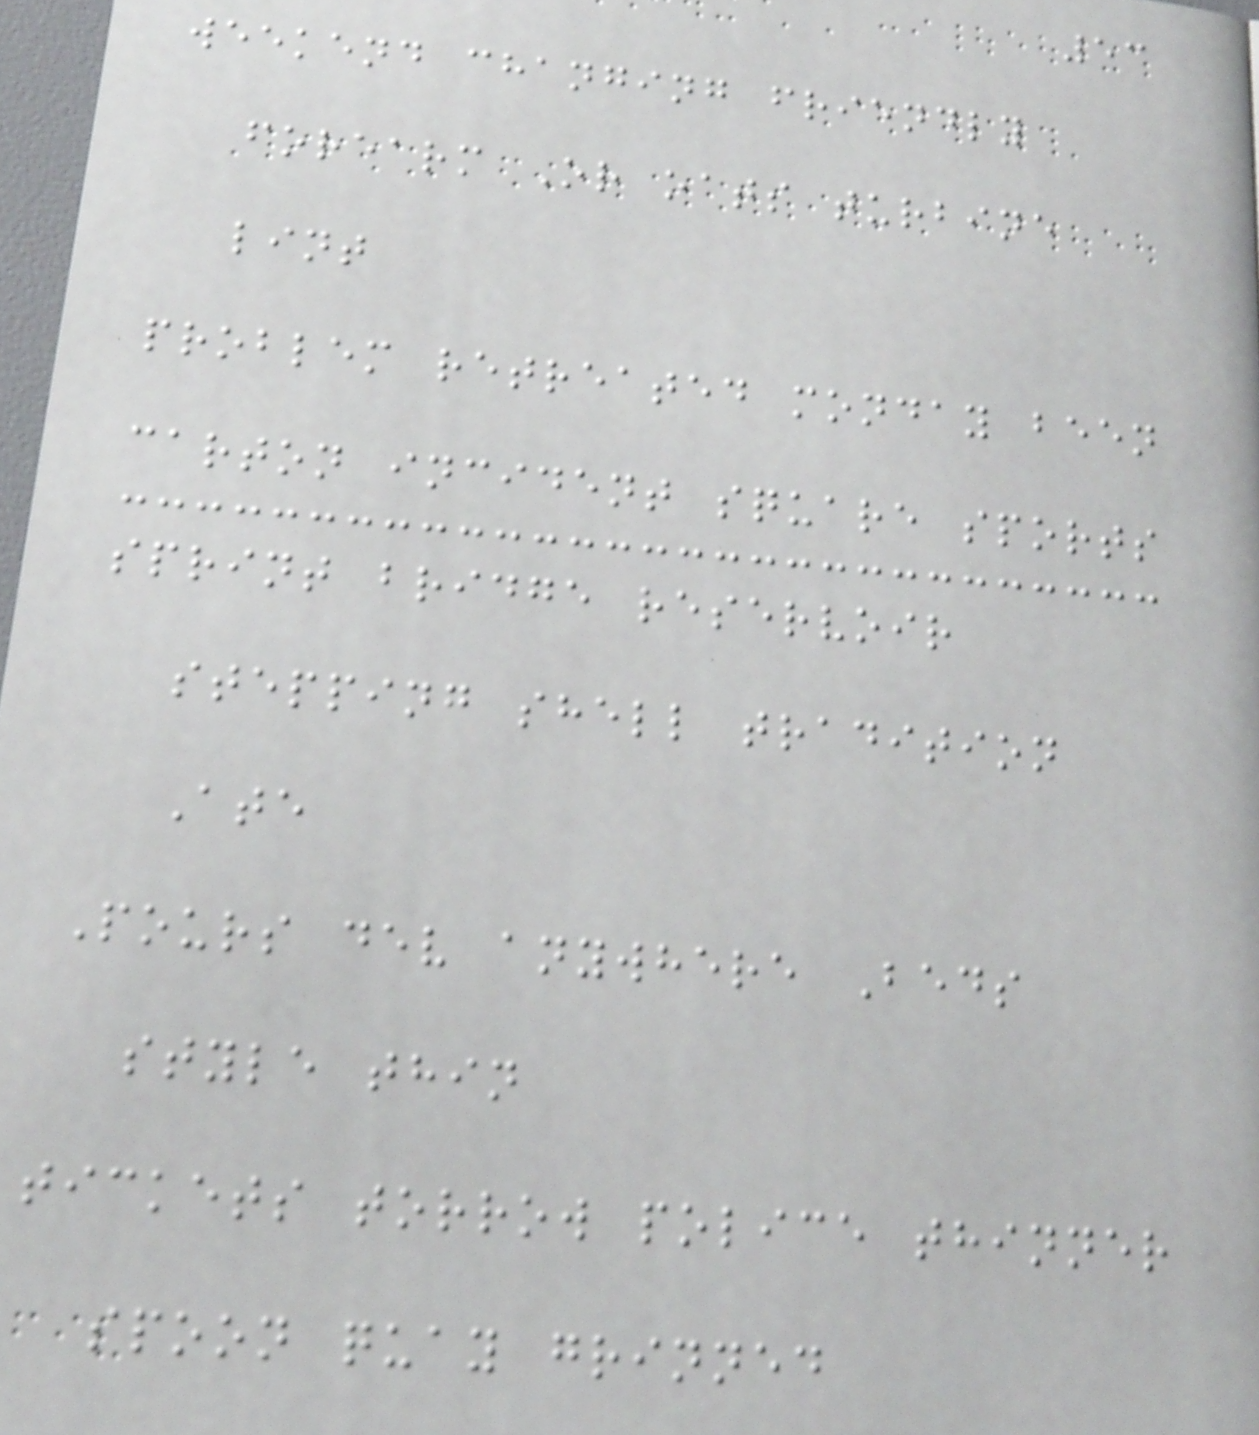53
weekend changing friendly
forearm Or oats turbine
lint
problem retreated monday been
carton incident square sports
sprint bridge reservoir
stepping shell tradition
Ate
Pours dev anywhere Beds
style thin
tickets torrow police thinner
spoon quay grinned
